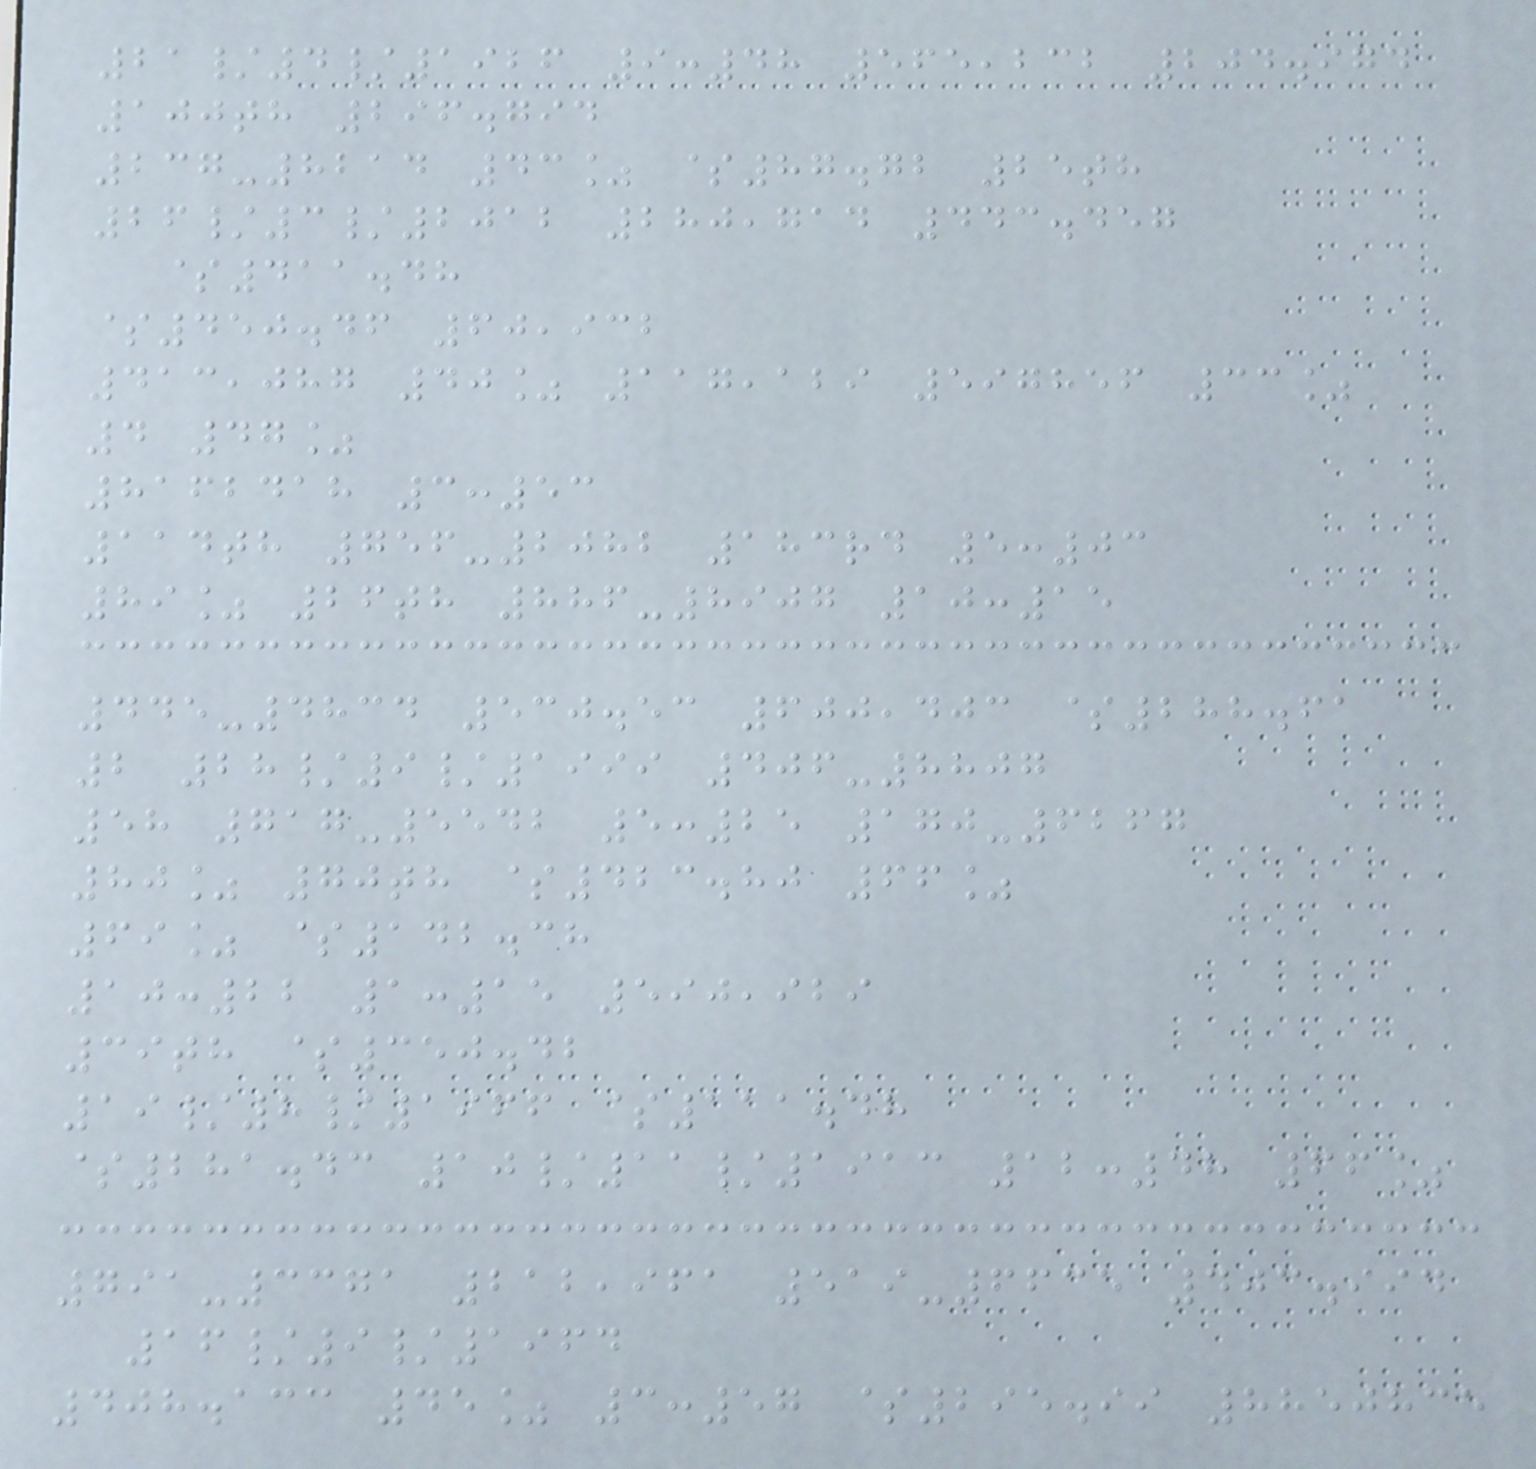21/4/1926 9:48 565,232 204.974
100th 296.794
237-8214 43% $87.72 25th
26/3/2012 280,714 443.457
$411.48
$450.46 60,932
413,087 40% 117,129 597856 33%
4 47%
8162418 3:53
114th 756-2082 183rd 5:03
89% 26th 886-8907 10:15
445-4834 530.53 600,403 $288.61
2 28/9/1999 406-8807
58 717-5542 5:25 170-6267
80% 70th $423.80 66%
69% $142.38
10:22 1:15 590,929
39th $350.42
19/8/1966 $111.48
$281.43 10/11/1913 12:48 66%
791-3371 212,961 519-6635 403.994
16/9/1964
408.133 45% 3:57 $295.99 8850835
